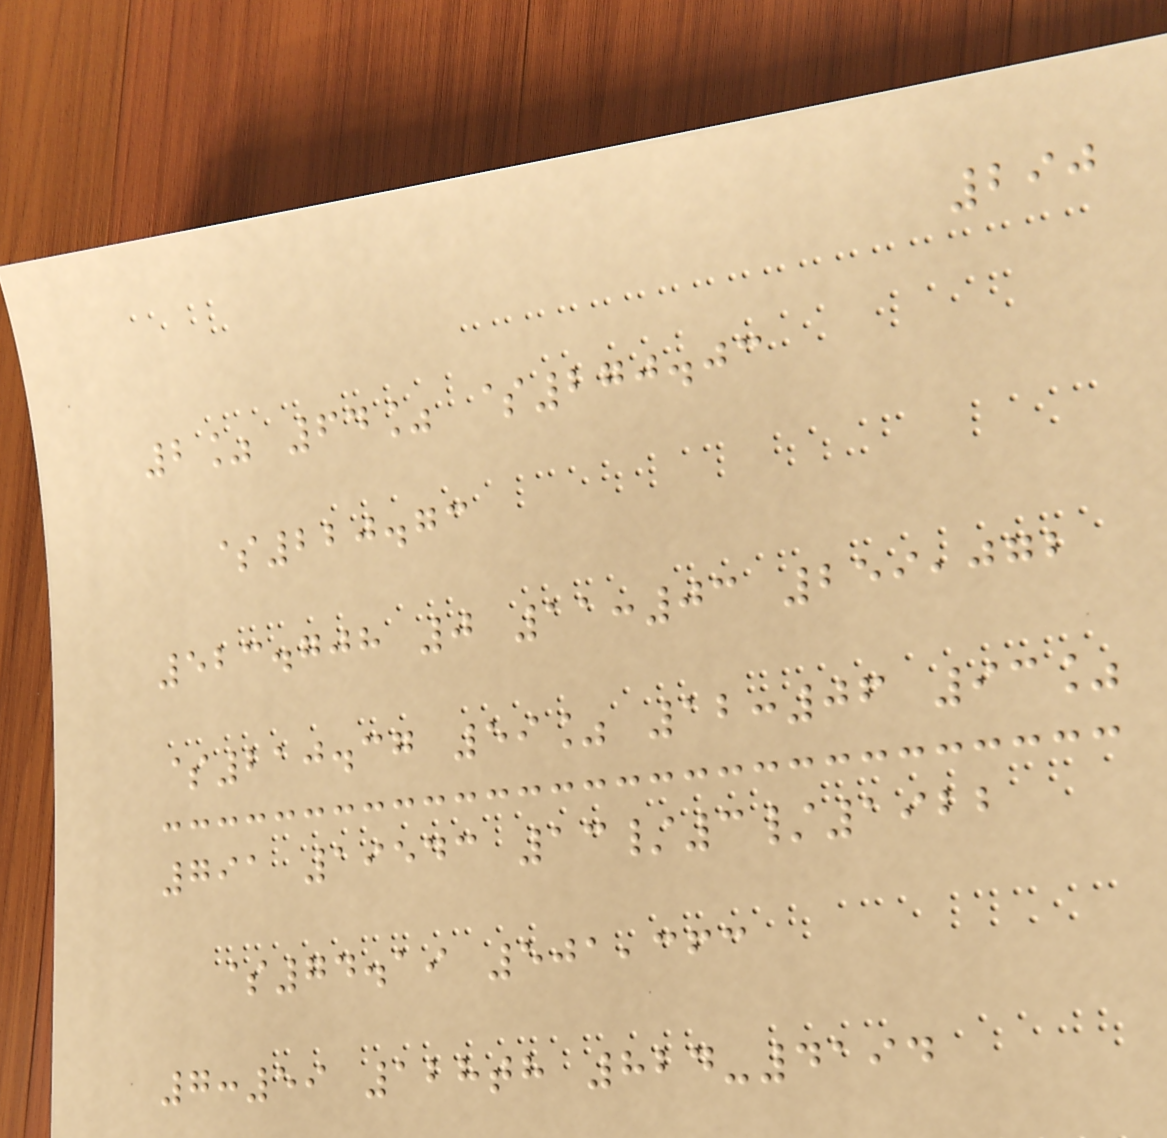290
2% 64% $270.03
$220.73
523.708 0 11:03 259,072
$210.37 59% 12:06 93%
791 19543 13/3/1922
$74.19 501,363
7:59 128th 824-4194
